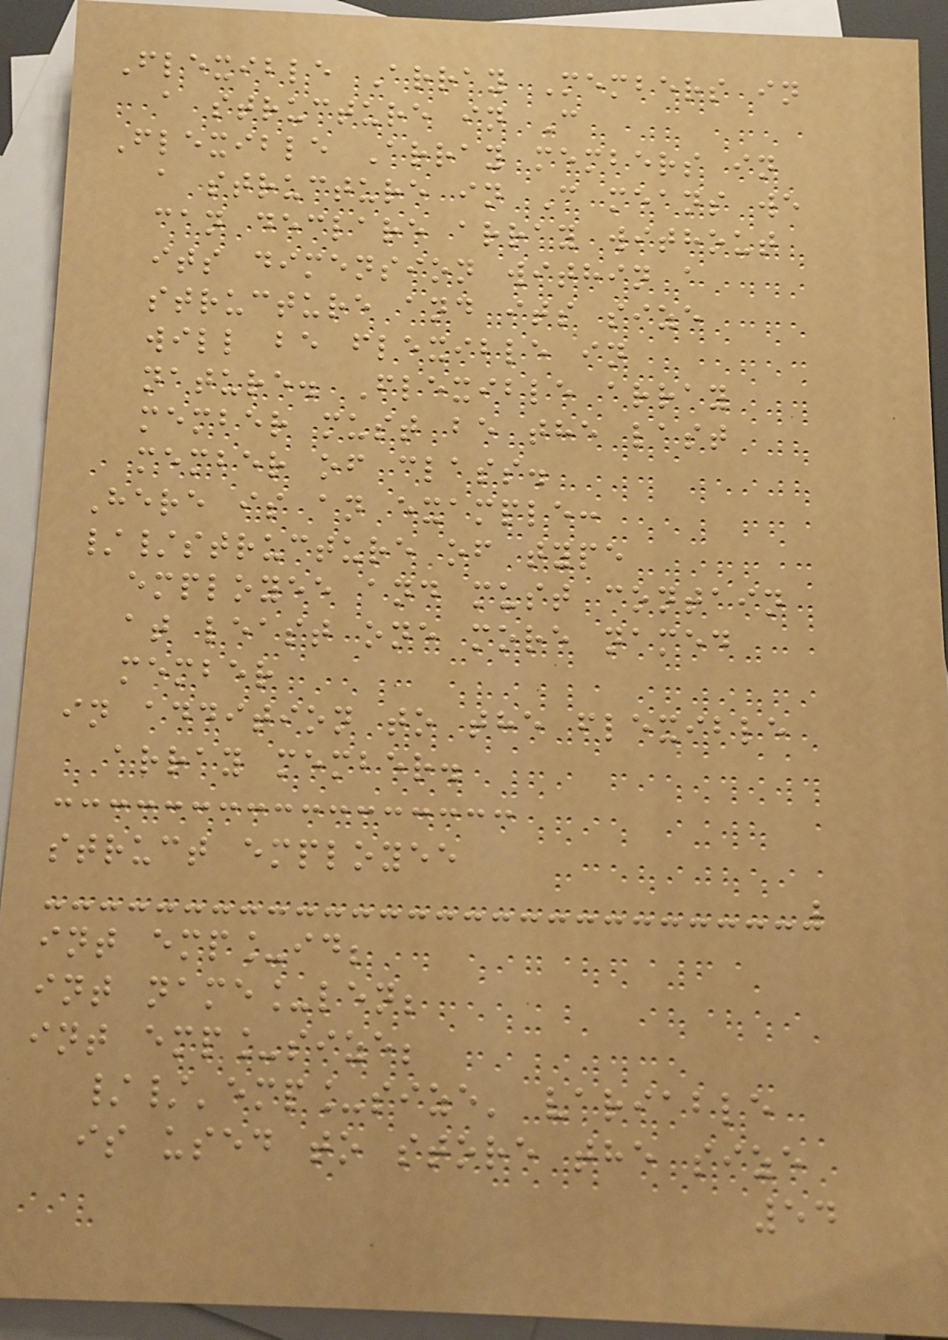Flexible Array Members in
a structure in C
Flexible Array members in
a structure in C means we
can declare array without
its dimension within a
structure and its size
will be flexible in
nature. Flexible array
member must be the last
member of class.
Here is an example:
//structure of type
employee and must contain
at least one more named
member
in addition to the flexible
array member.
struct employee
int emp_id;
int name_len;
int emp_size;
//'emp_size' variable
is used to store the size
54
